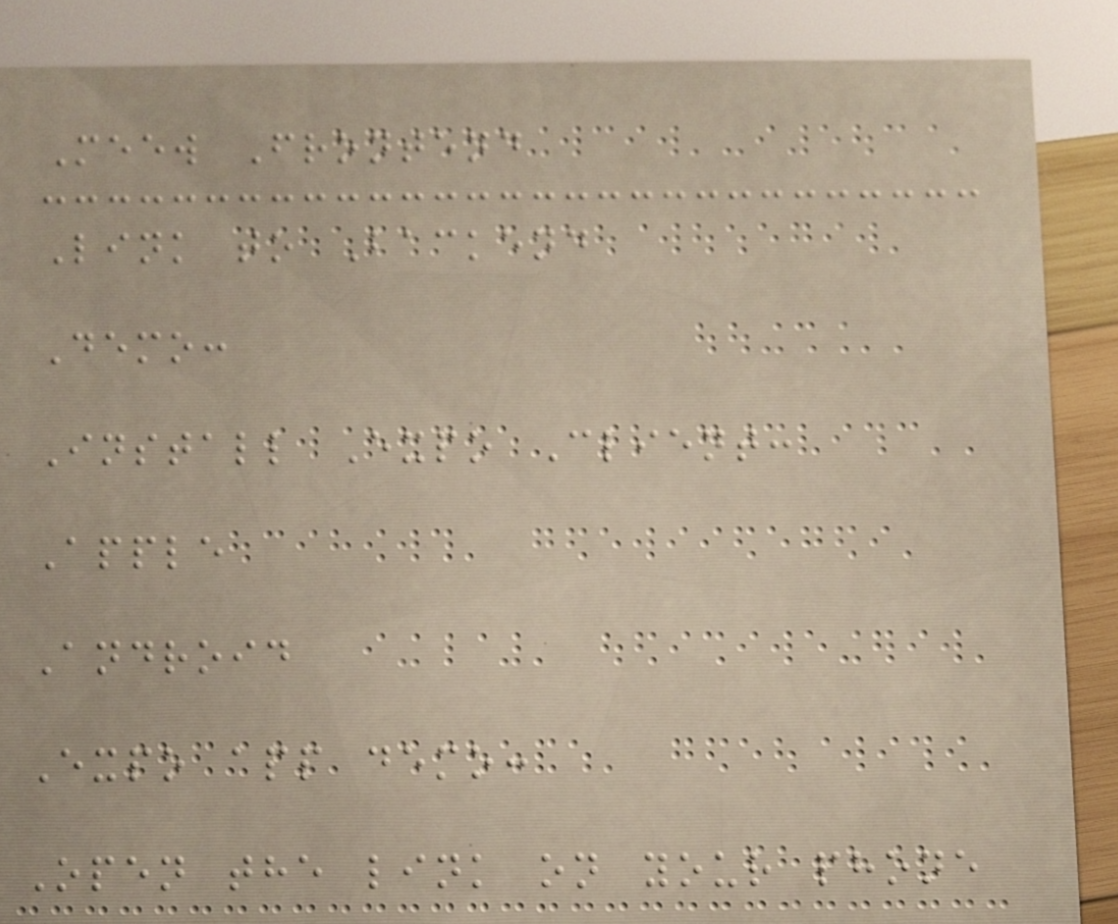Meew Frontend
Link to Backend
Demo:
Install Expo Client:
Apple
Android
Expo app demo:
Open the link on your phone
